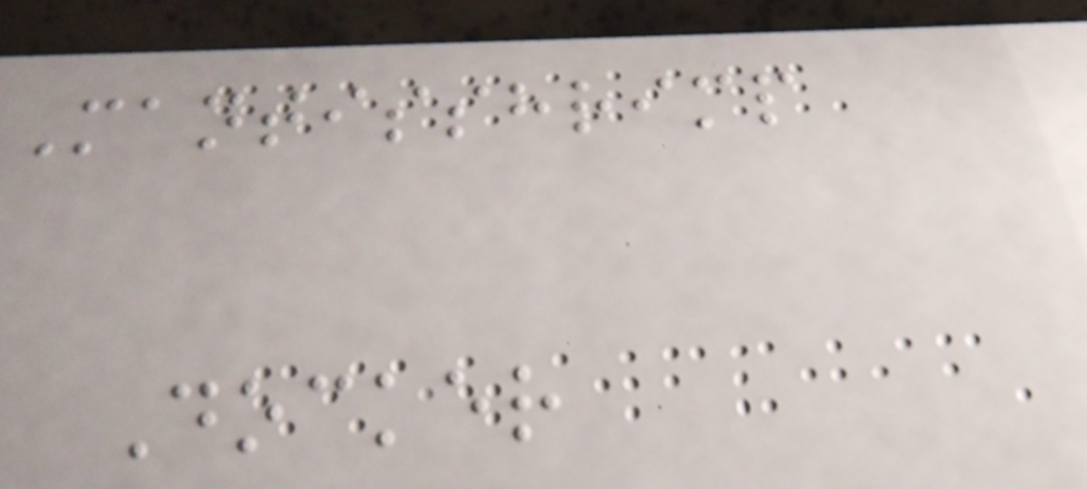Mantisshrimp
Docker
